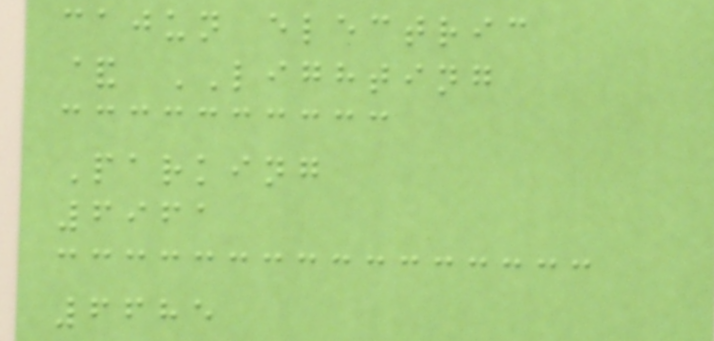cajun electric
& LIGHTING
Parking
6961
6685
